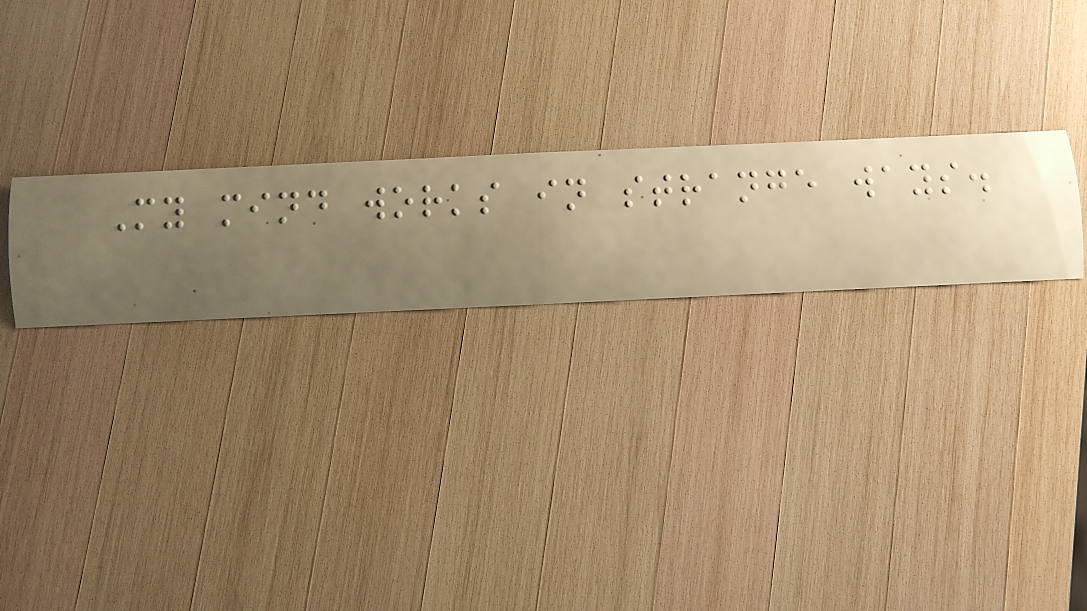My mind works in strange ways.
